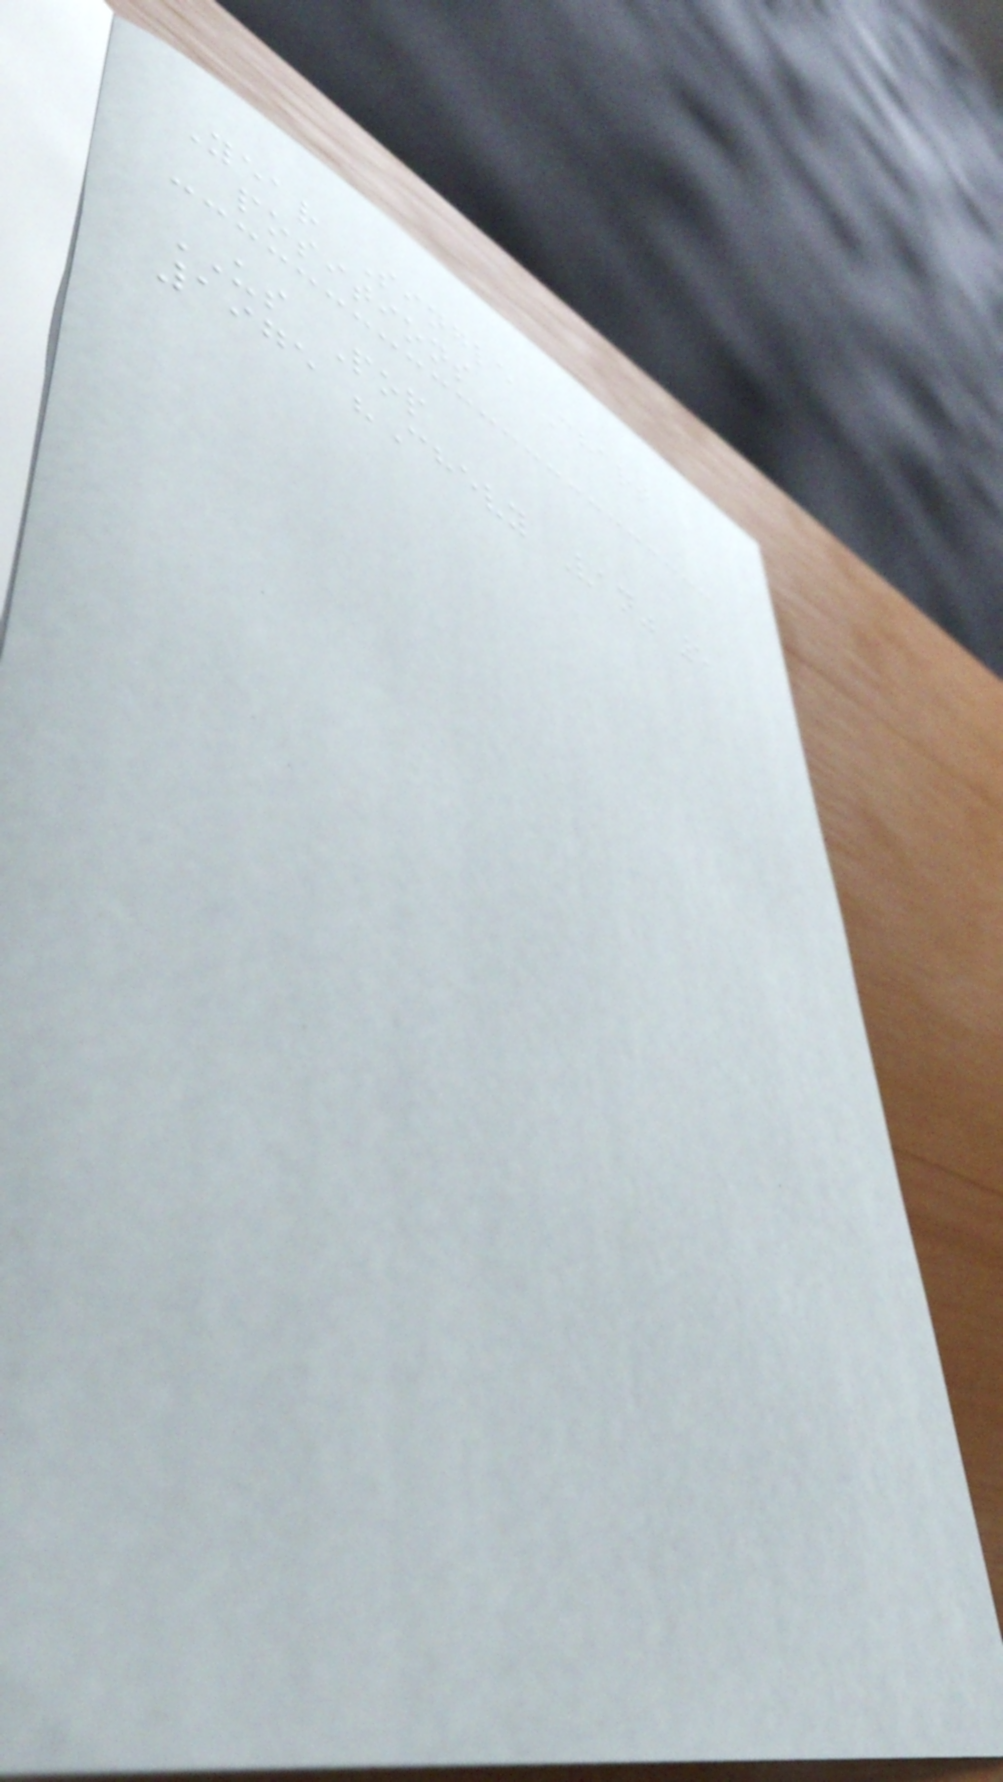Year Single Chart
positions
US Pop
1975 "Chevy Van" 5
